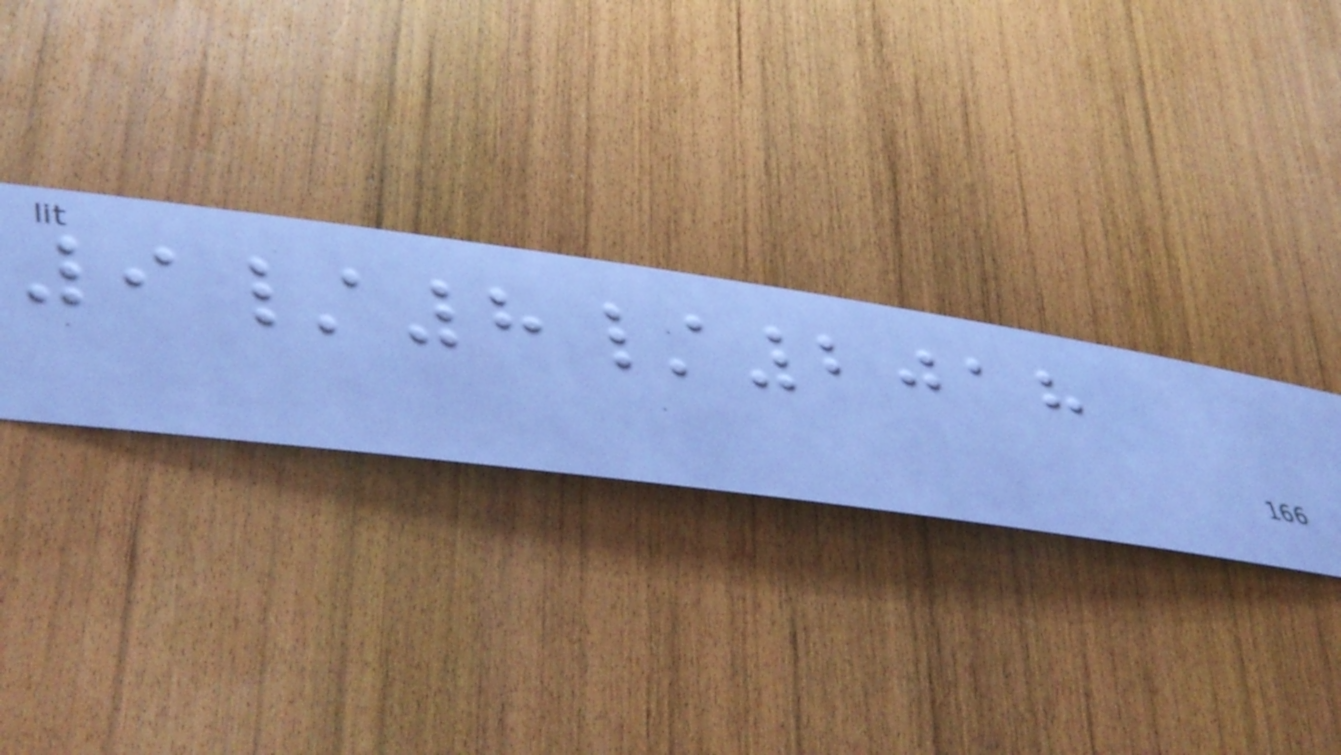9/8/2018
